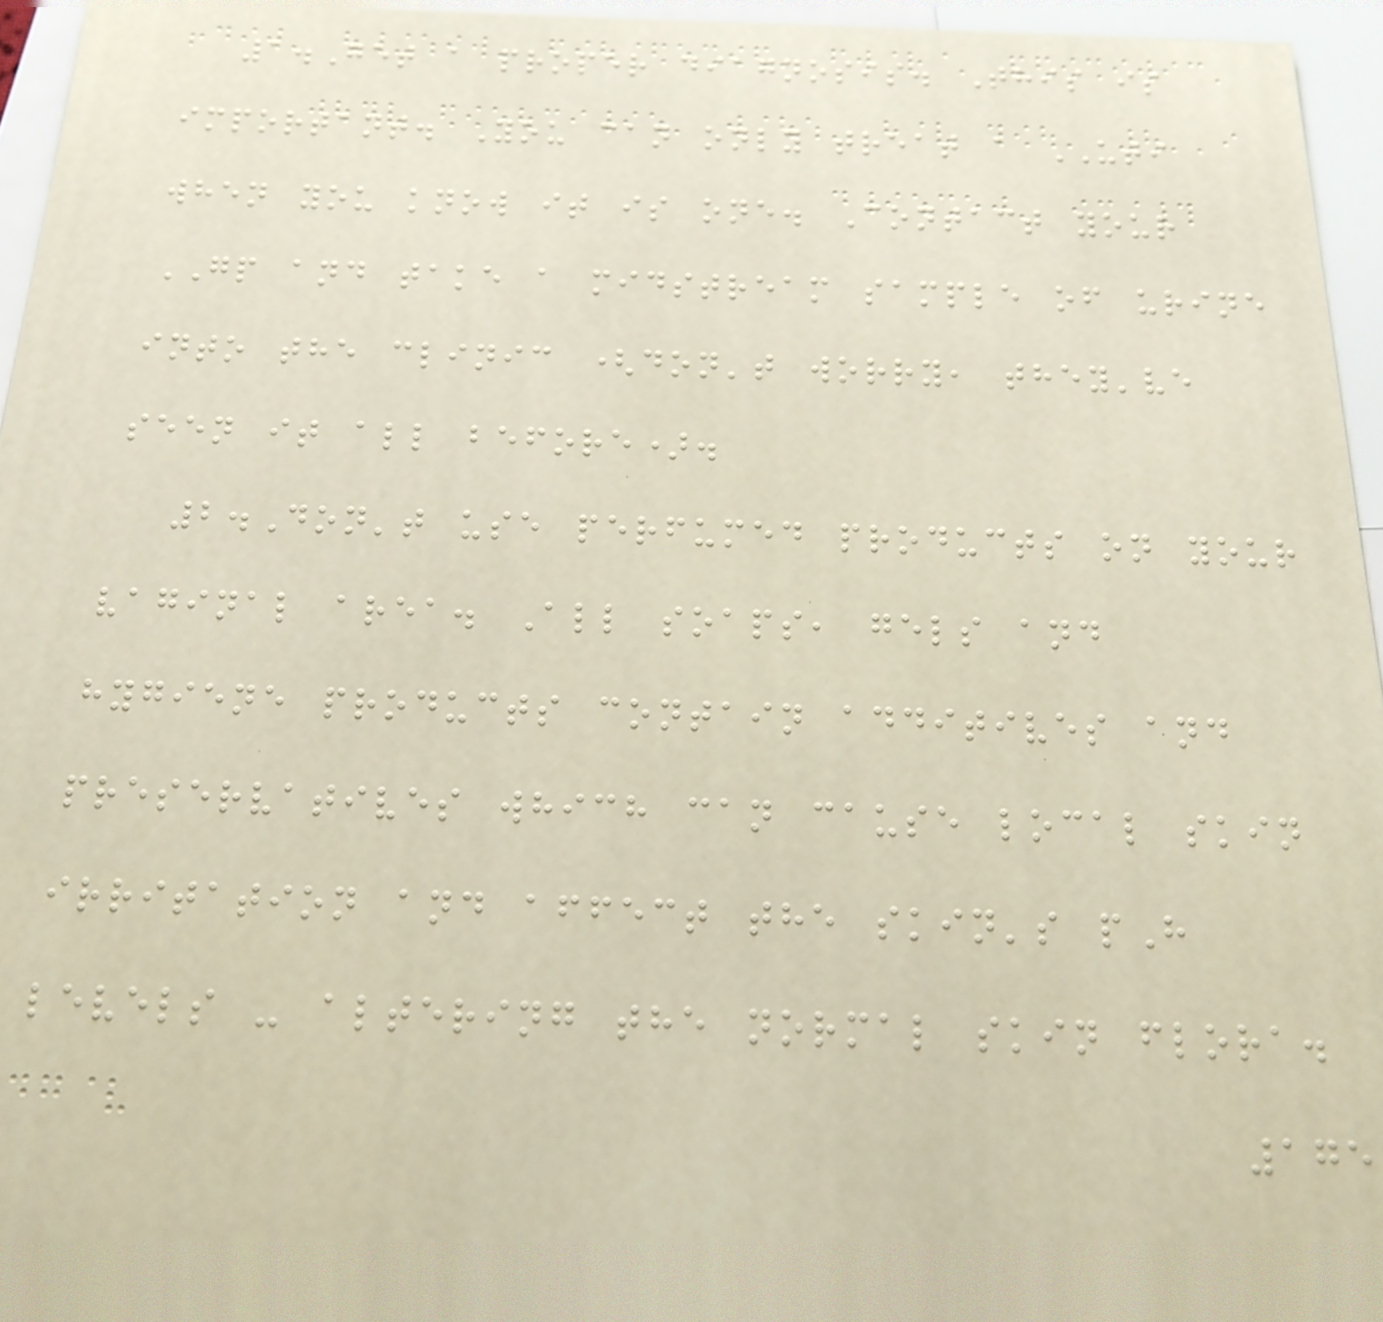1.Get a proper diagnosis. This is
important. You can only treat a UTI
when you know it is one. Contact your
GP and take a midstream sample of urine
into the clinic (don't worry, they've
seen it all before).
2.Don't use perfumed products on your
vaginal area. All soaps, gels and
hygiene products contain additives and
preservatives which can cause local skin
irritation and affect the skin's pH
levels - altering the normal skin flora.
175
